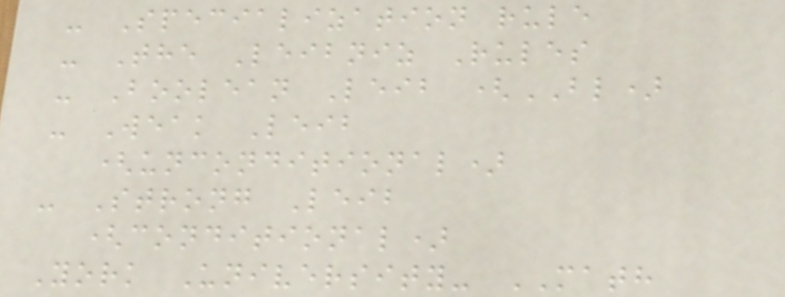- Specialization rule
- The Leibniz Rules
- Boolean Leib (BL)
- Weak Leib
(unconditional)
- Strong Leib
(conditional)
York University- MATH
